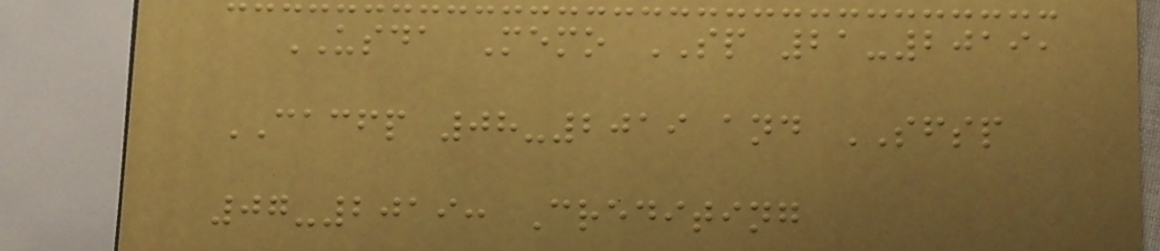USDA Memo SP 21-2019,
CACFP 08-2019 and SFSP
07-2019: Crediting
